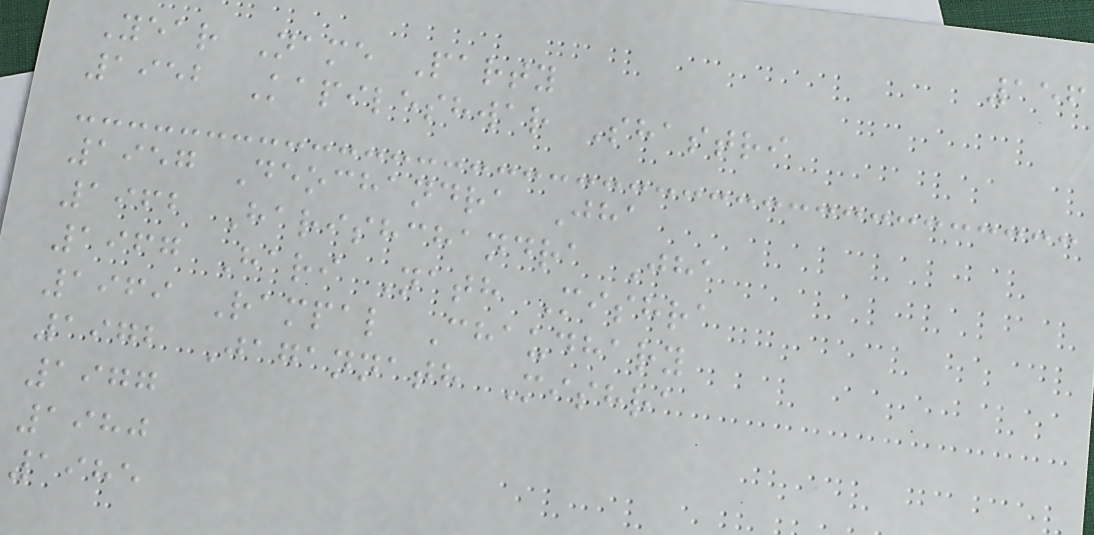156
Year Name Party
1952 Kapileshwar Shastri
1957 Deochandra Jha
1962 Harishchandra Jha
1967 Hari Nath Mishra
1969 Rampal Chaudhary
1972 Jagannath Mishra
1977
1980
1985
